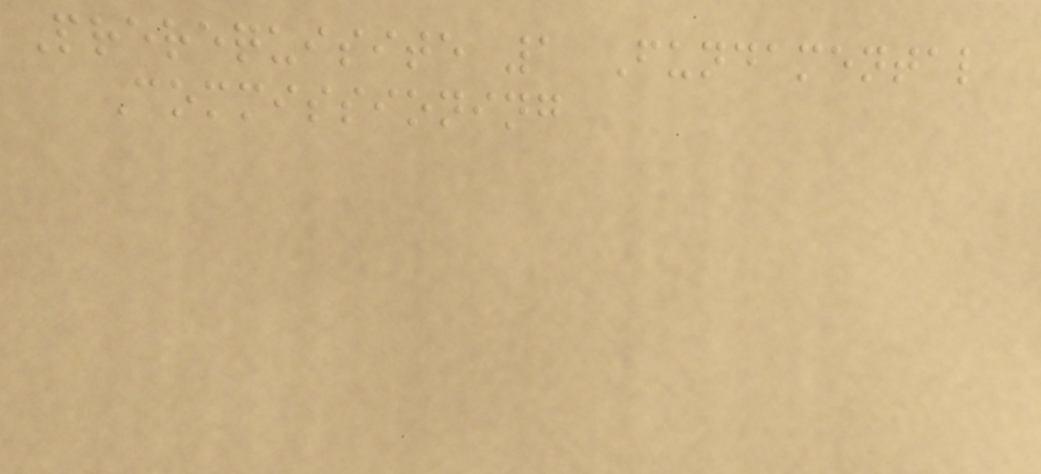Prerequisite 1 Fundamental
Commissioning
